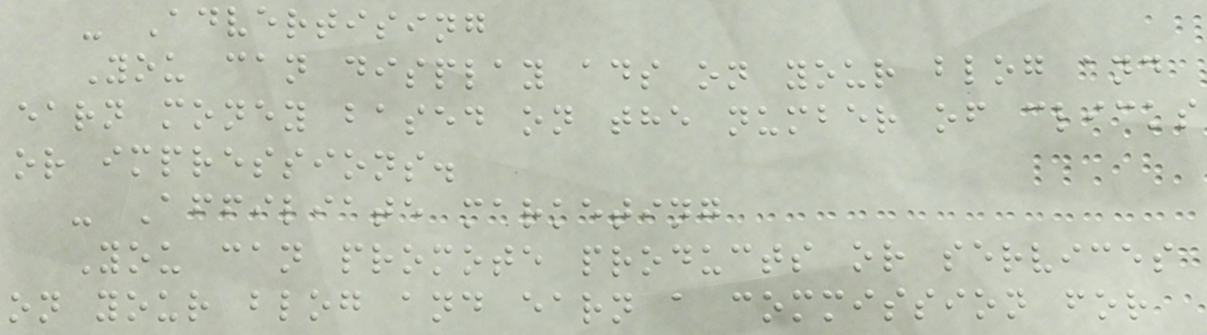- Advertising
You can display ads on your blog and
earn money based on the number of clicks
or impressions.
- Affiliate marketing
You can promote products or services
on your blog and earn a commission for
